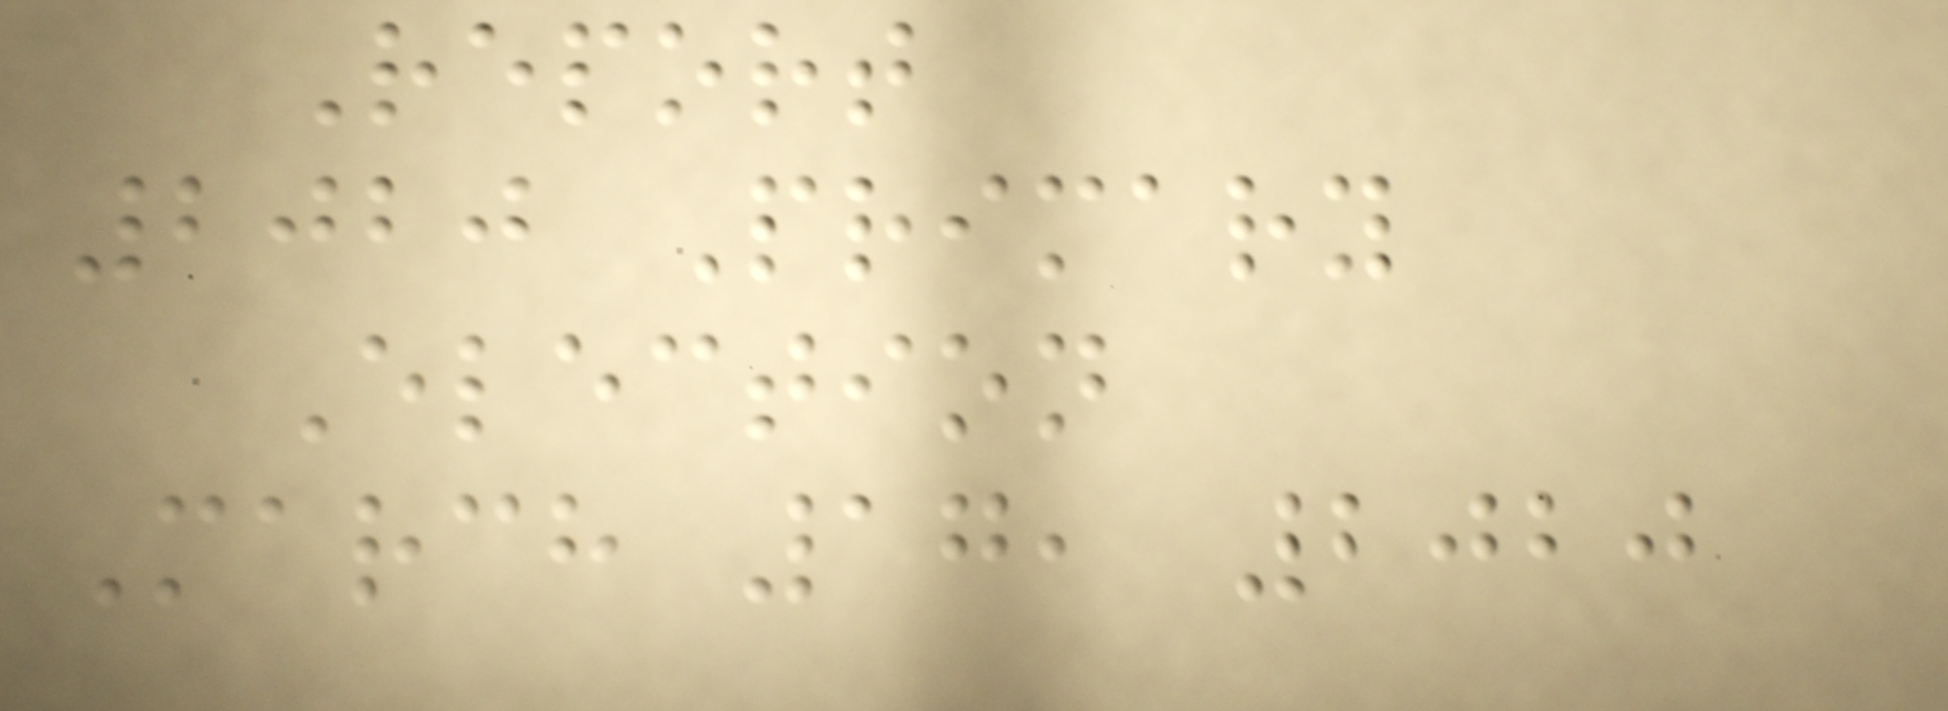Report
2020 Primary
Election
March 17, 2020
